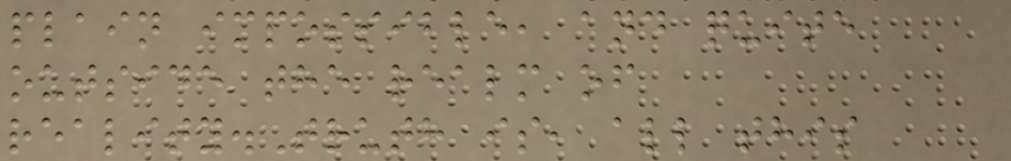plain impossible, and quite
outside the realm of
reality.Truth is, all this
